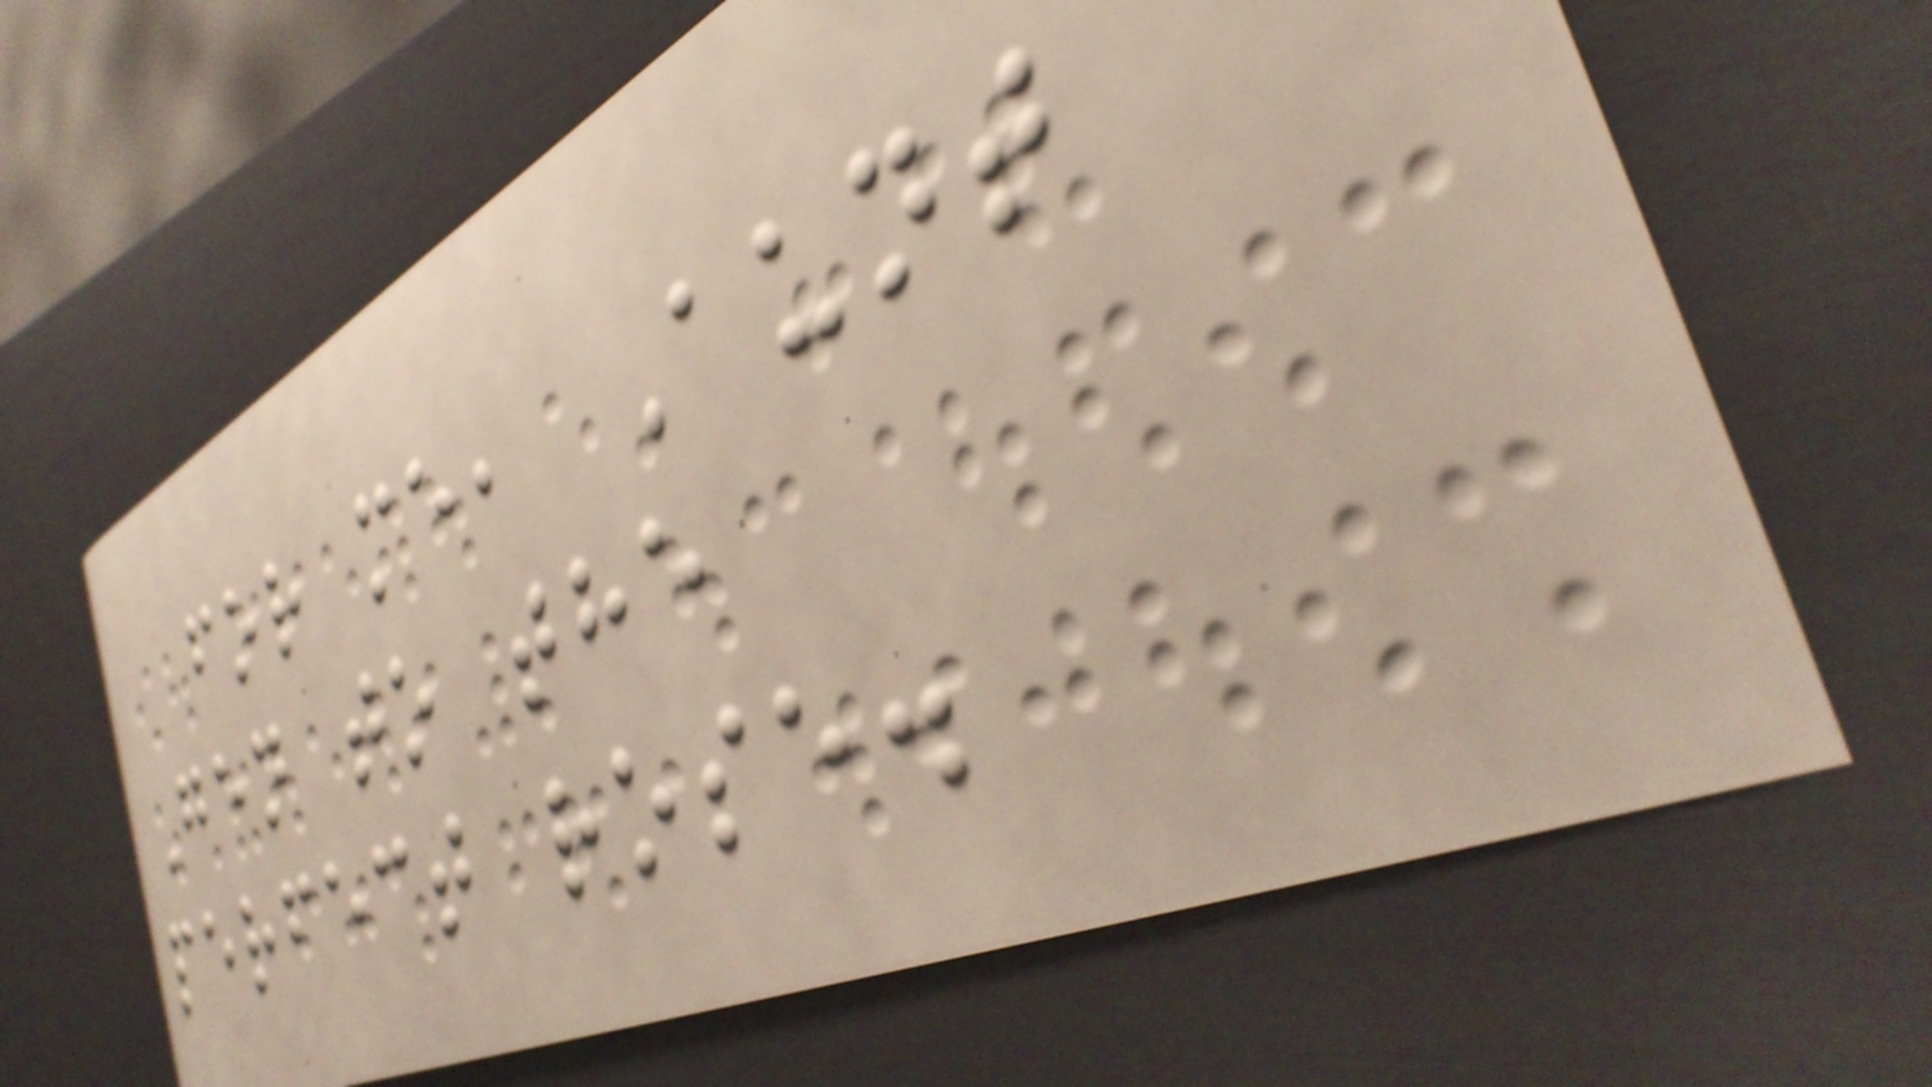for me, Aunt
Gen to the
perfect rose.
